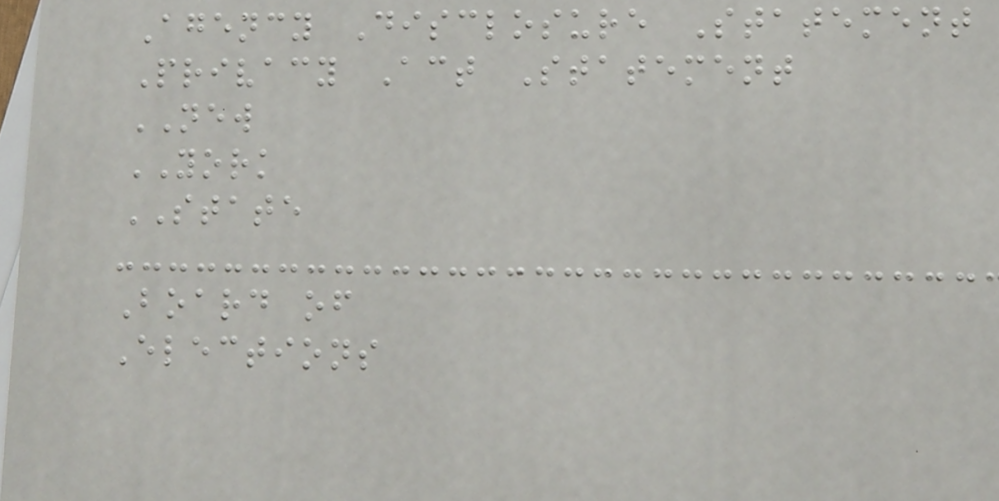Agency Disclosure Statement
Privacy Act Statement
NEW
YORK
STATE
Board of
Elections
